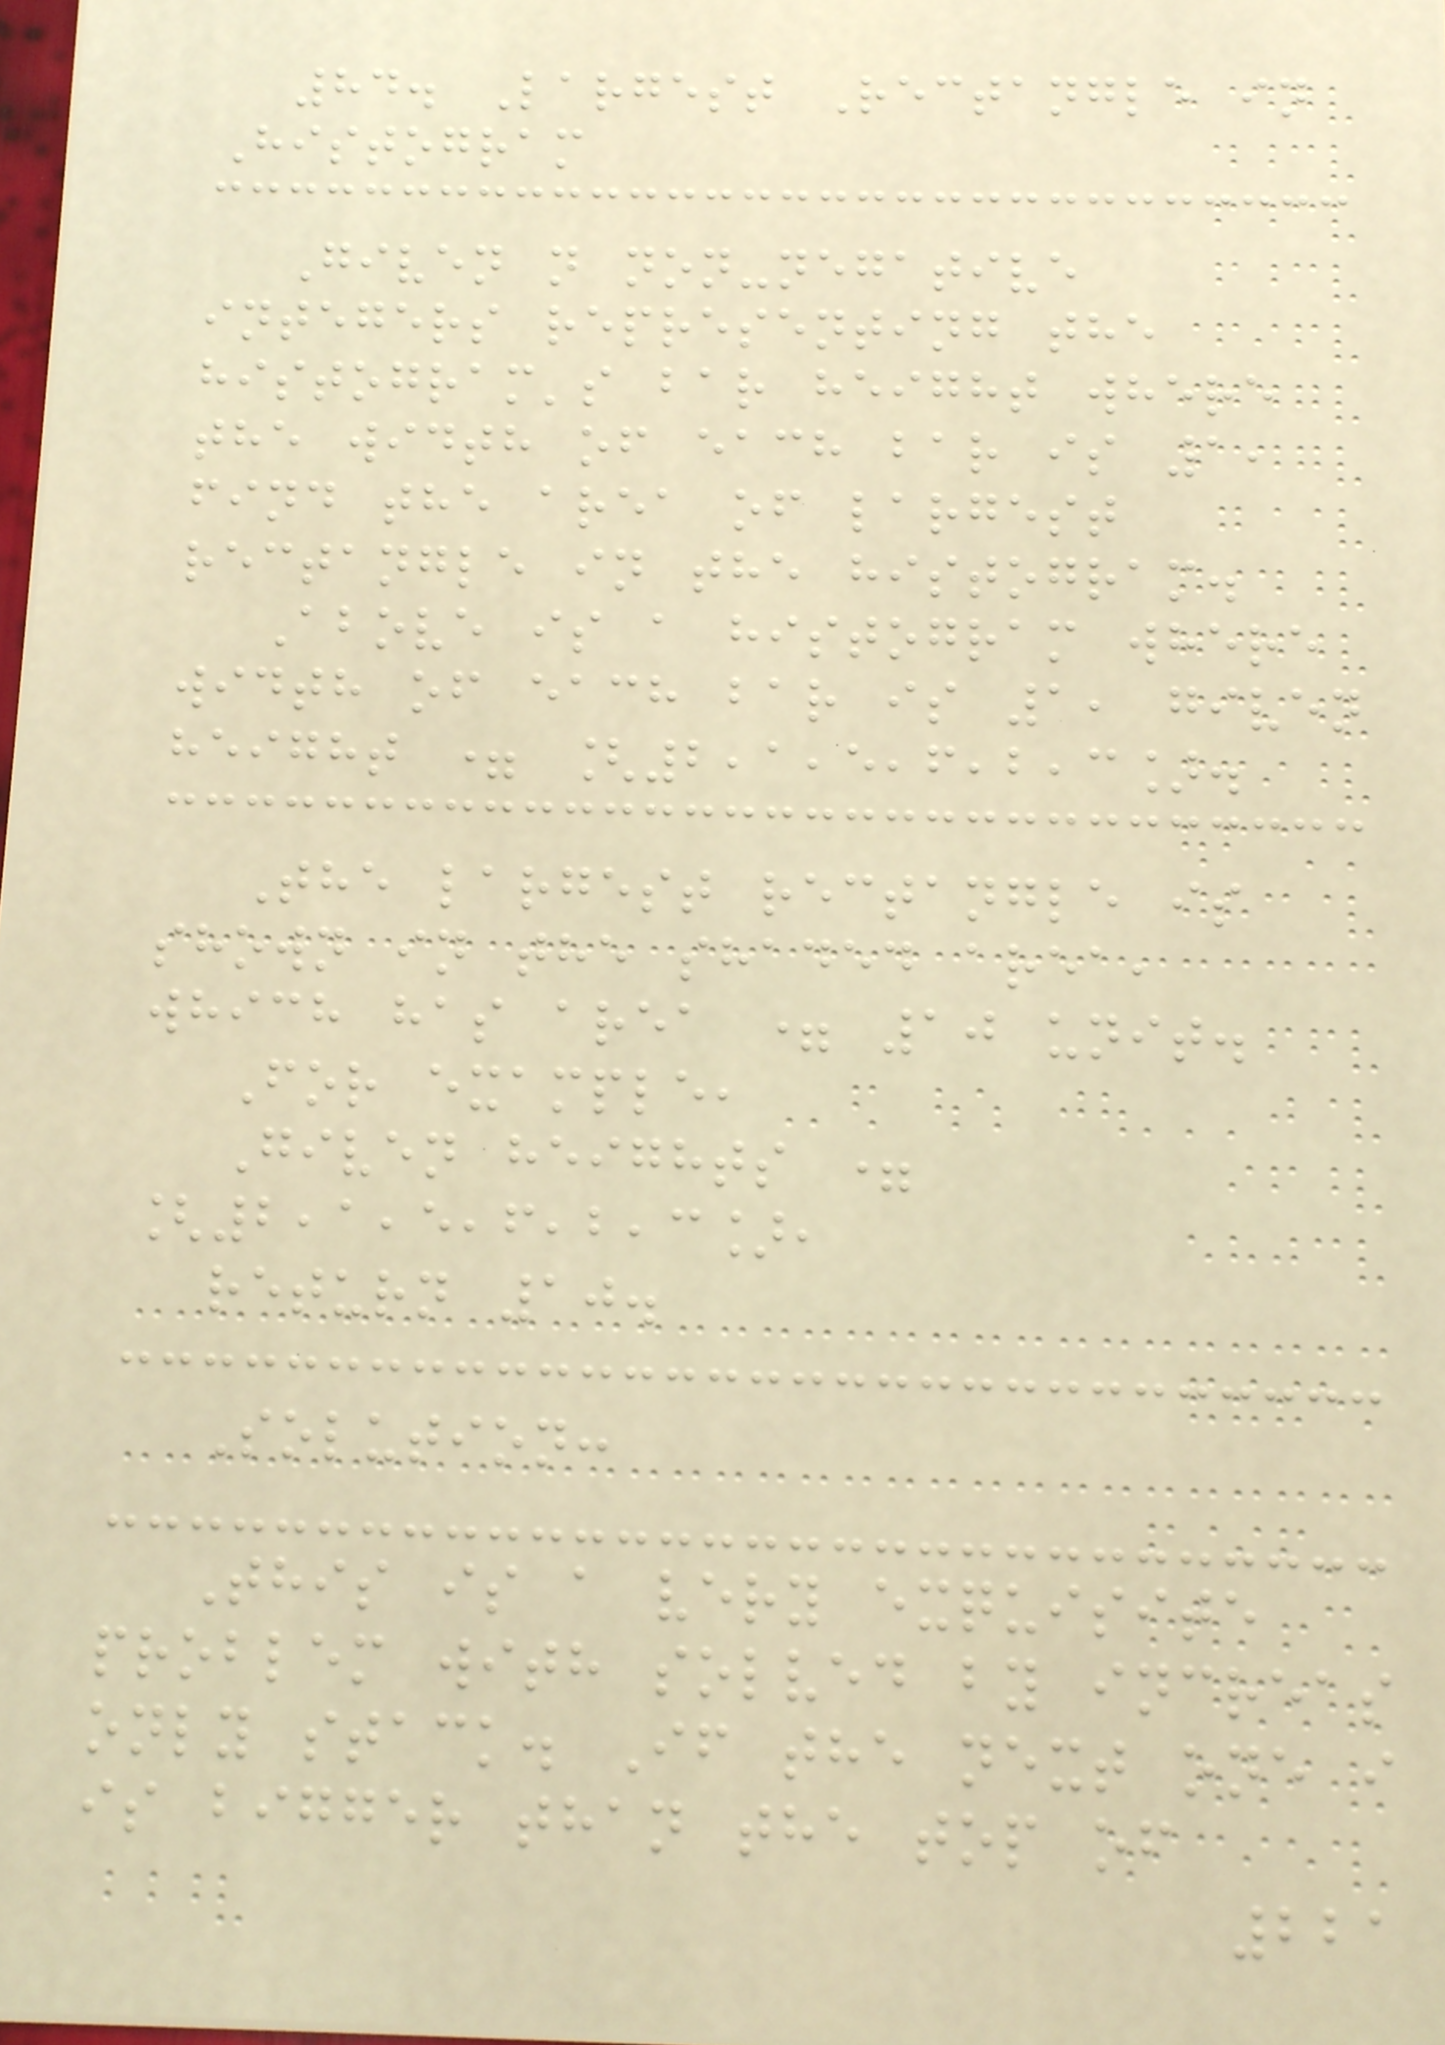84. Largest Rectangle in
Histogram
Given n non-negative
integers representing the
histogram's bar height where
the width of each bar is 1,
find the area of largest
rectangle in the histogram.
Above is a histogram where
width of each bar is 1, given
height = [2,1,5,6,2,3].
The largest rectangle is
shown in the shaded area,
which has area = 10 unit.
For example,
Given heights =
[2,1,5,6,2,3],
return 10.
Solution:
This is a very exquisite
problem with solved by increas
only stack. If the next one i
is bigger than the top of
221
